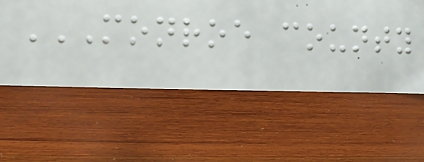MONROE COUNTY
